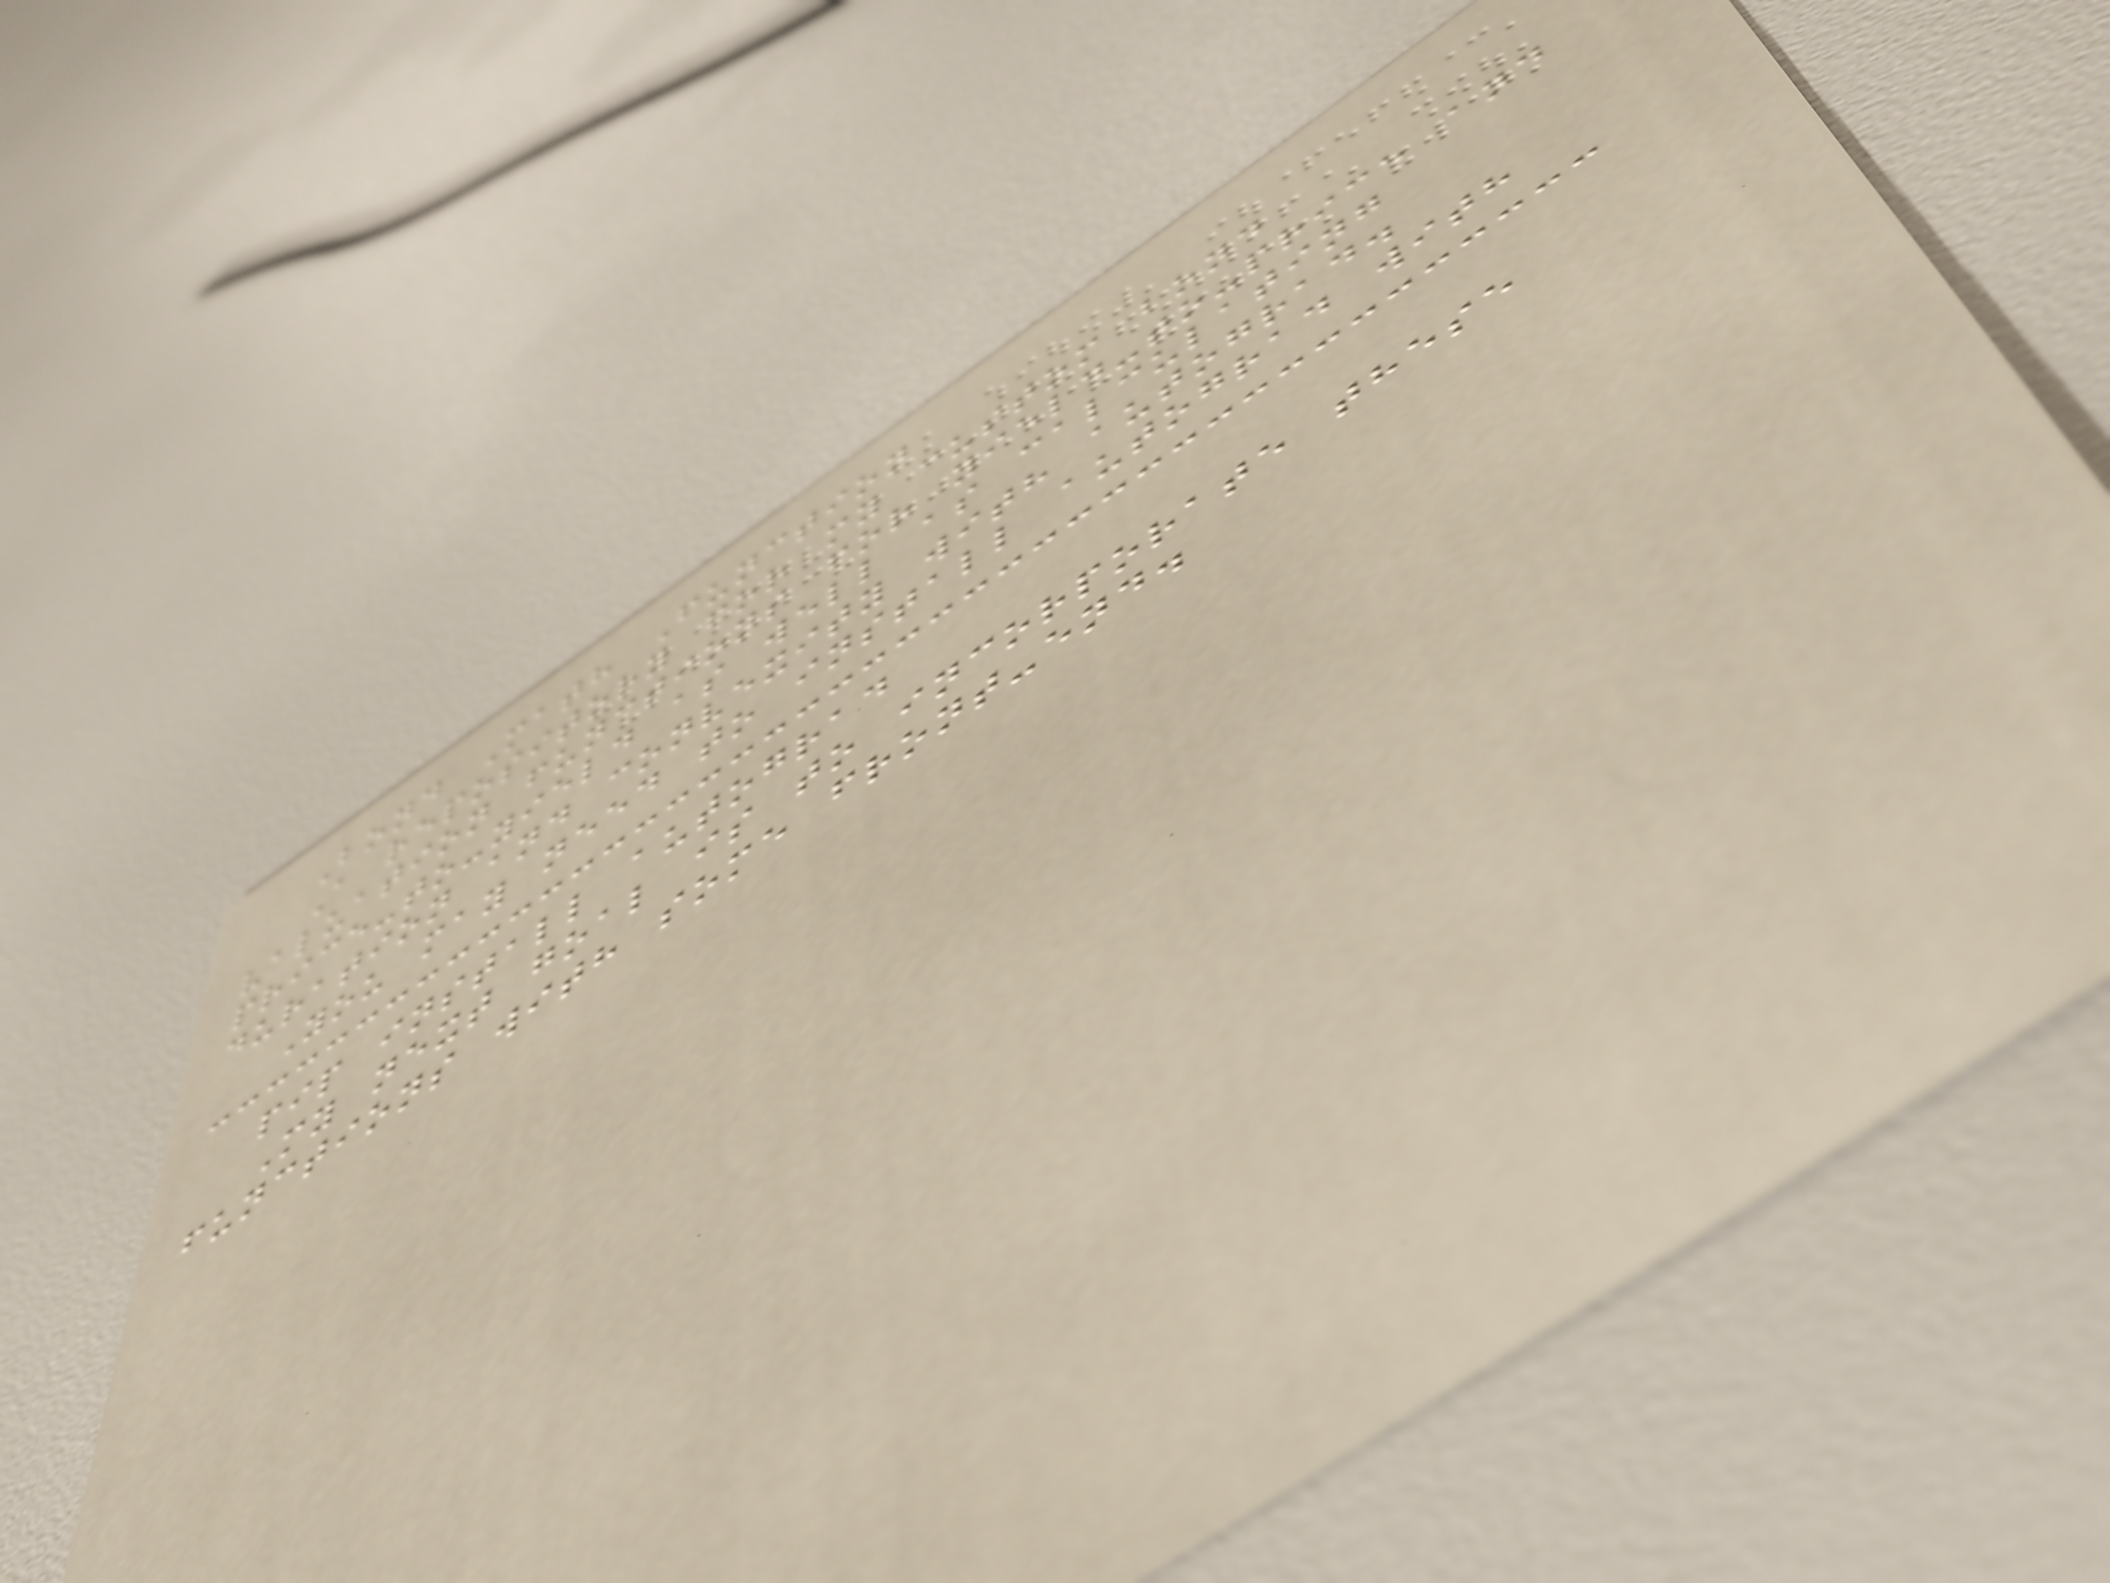Bond Math Function
A repository for my custom bond
valuation functions for yield-to-price and
price-to-yield as well as calculating
duration and convexity with autograd.
You may need to install autograd with
pip install autograd
My next goal is to incorporate these
functions with some front-end.
